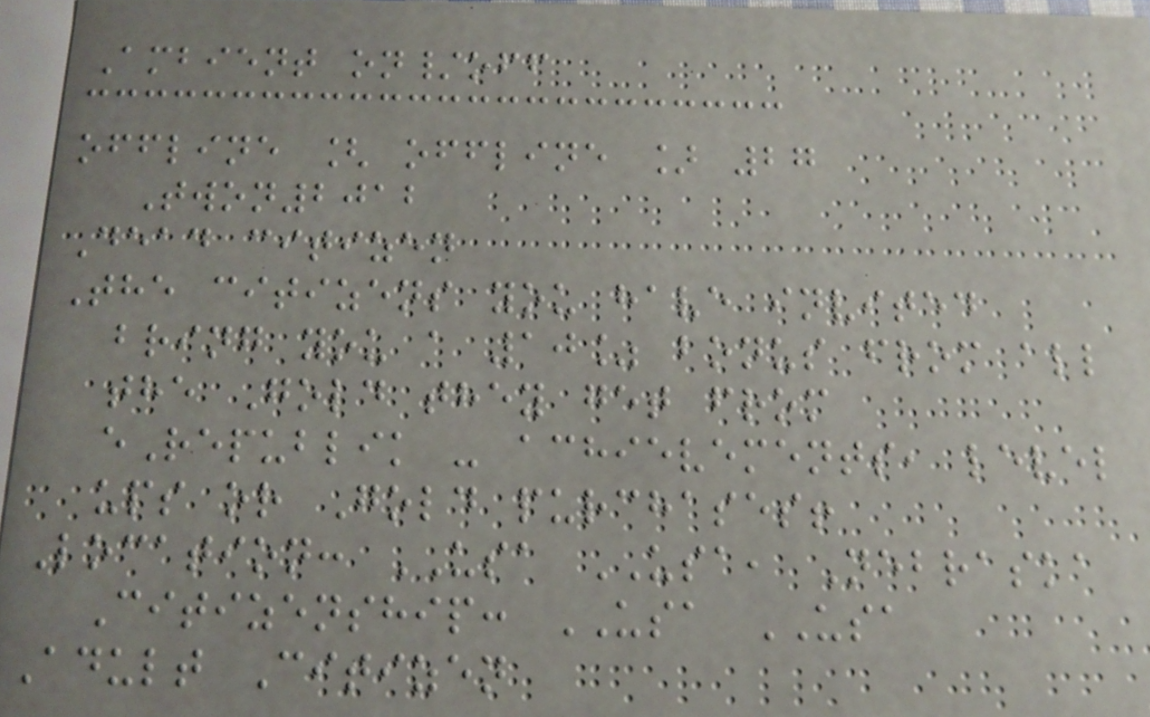Ambient on/off
offline [ offline ] 27
Twon2012
Dead citizen
The citizens you have invited
bring you a 10% bonus from all
the Gold they get from
eRepublik - achievements, level
ups or Gold purchases!
Location: USA USA, Nebraska
Citizenship: USA USA
Adult Citizen
